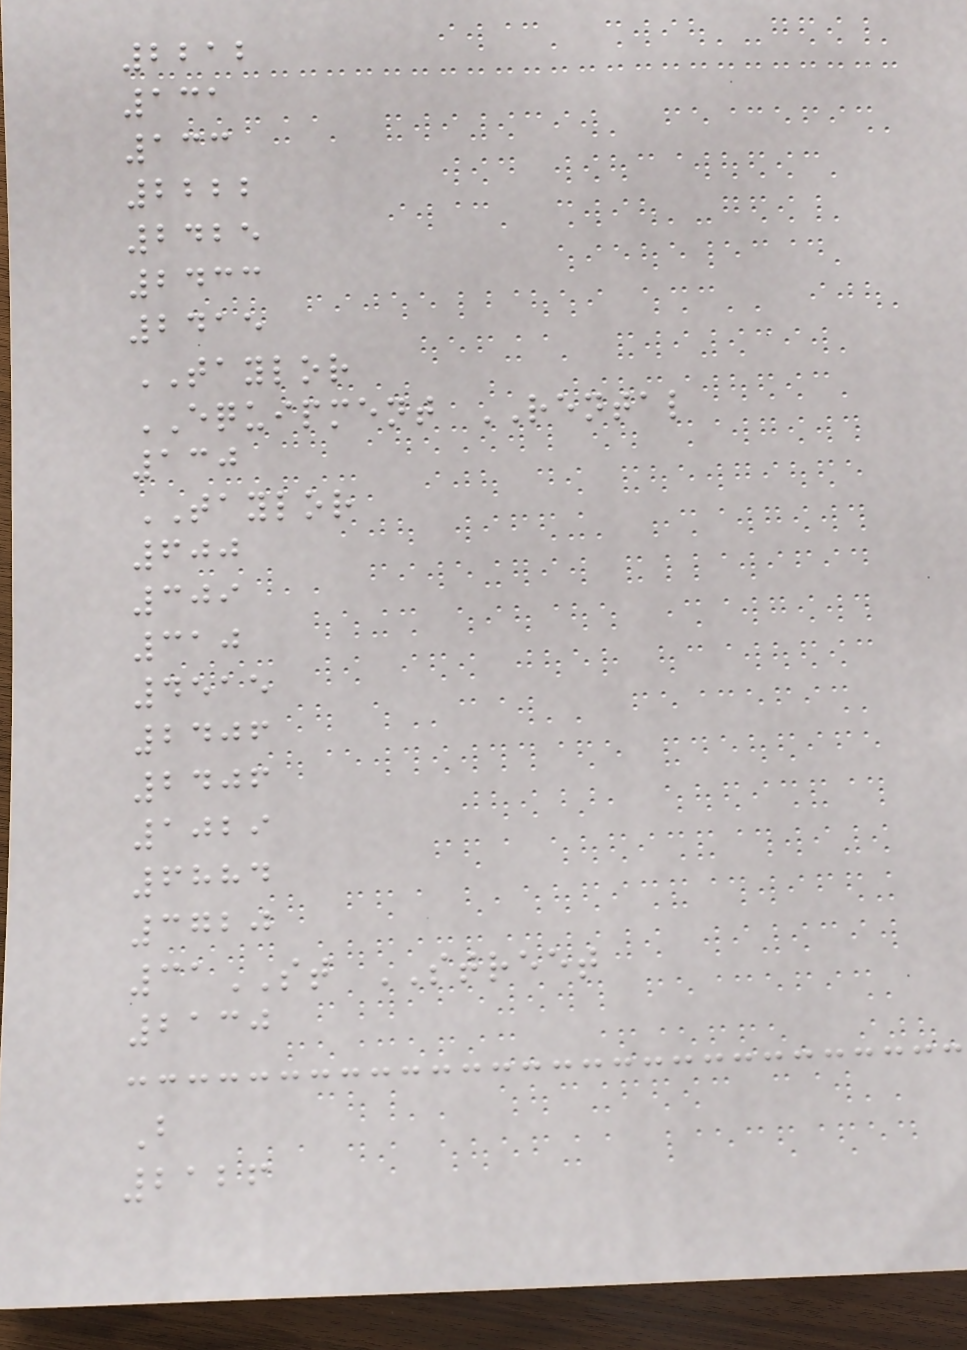2212
131
133
2222
2425
2433
2415
TAYLOR
EQUIPMENT RENTAL
130
TAYLOR
600
309
310
4515
2406
2406
1029
6884
3720
31ST STREET
2130
B
2126
